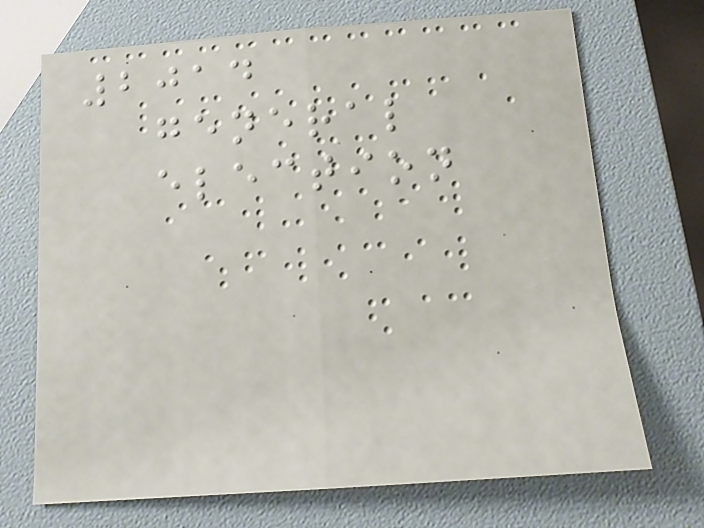2014
general
election
